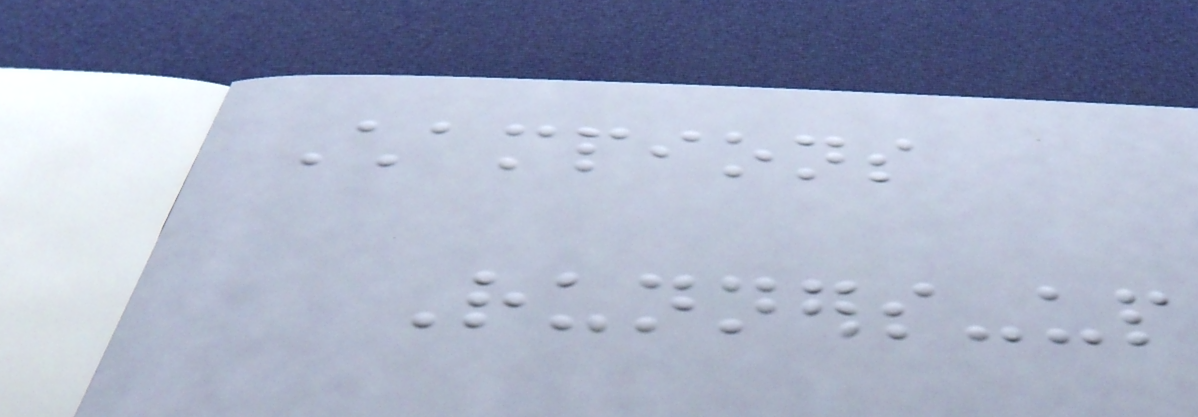Champions
Runners-up
